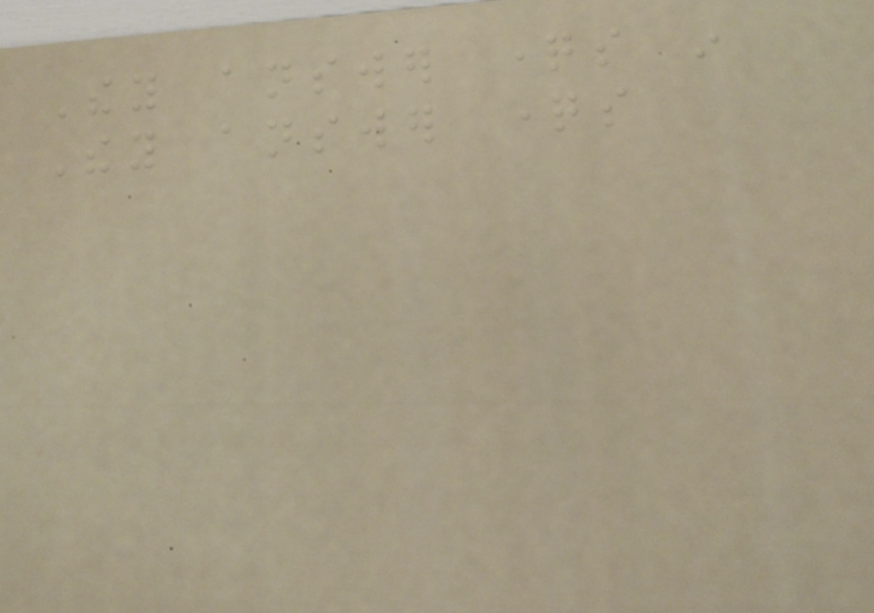They answer questions in
They answer questions
